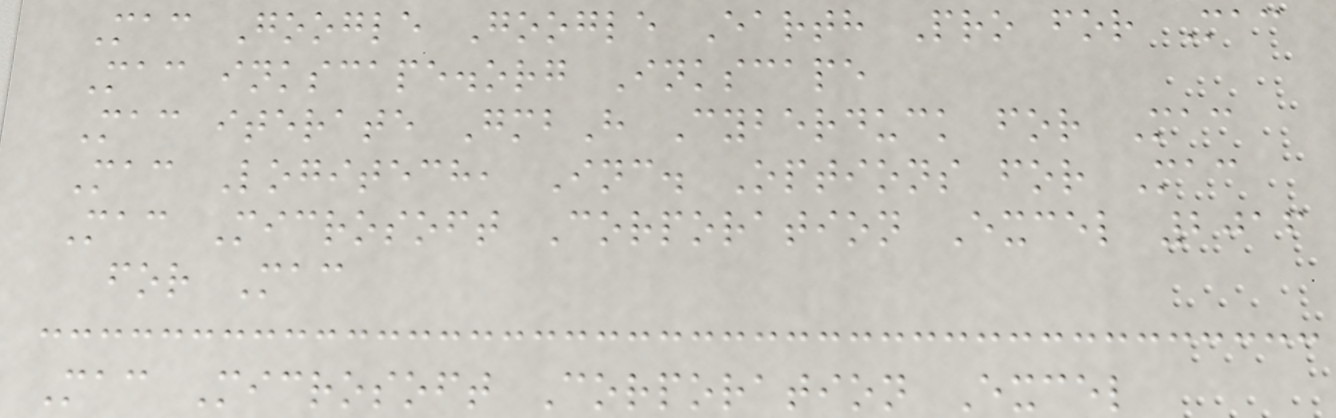Mac Google Google Earth Pro for Mac
Mac inkscape.org Inkscape
Mac iterate GmbH Cyberduck for Mac
Mac Logitech, Inc. Options for Mac
Mac Microsoft Corporation Excel 2016
for Mac
Mac Microsoft Corporation Excel
